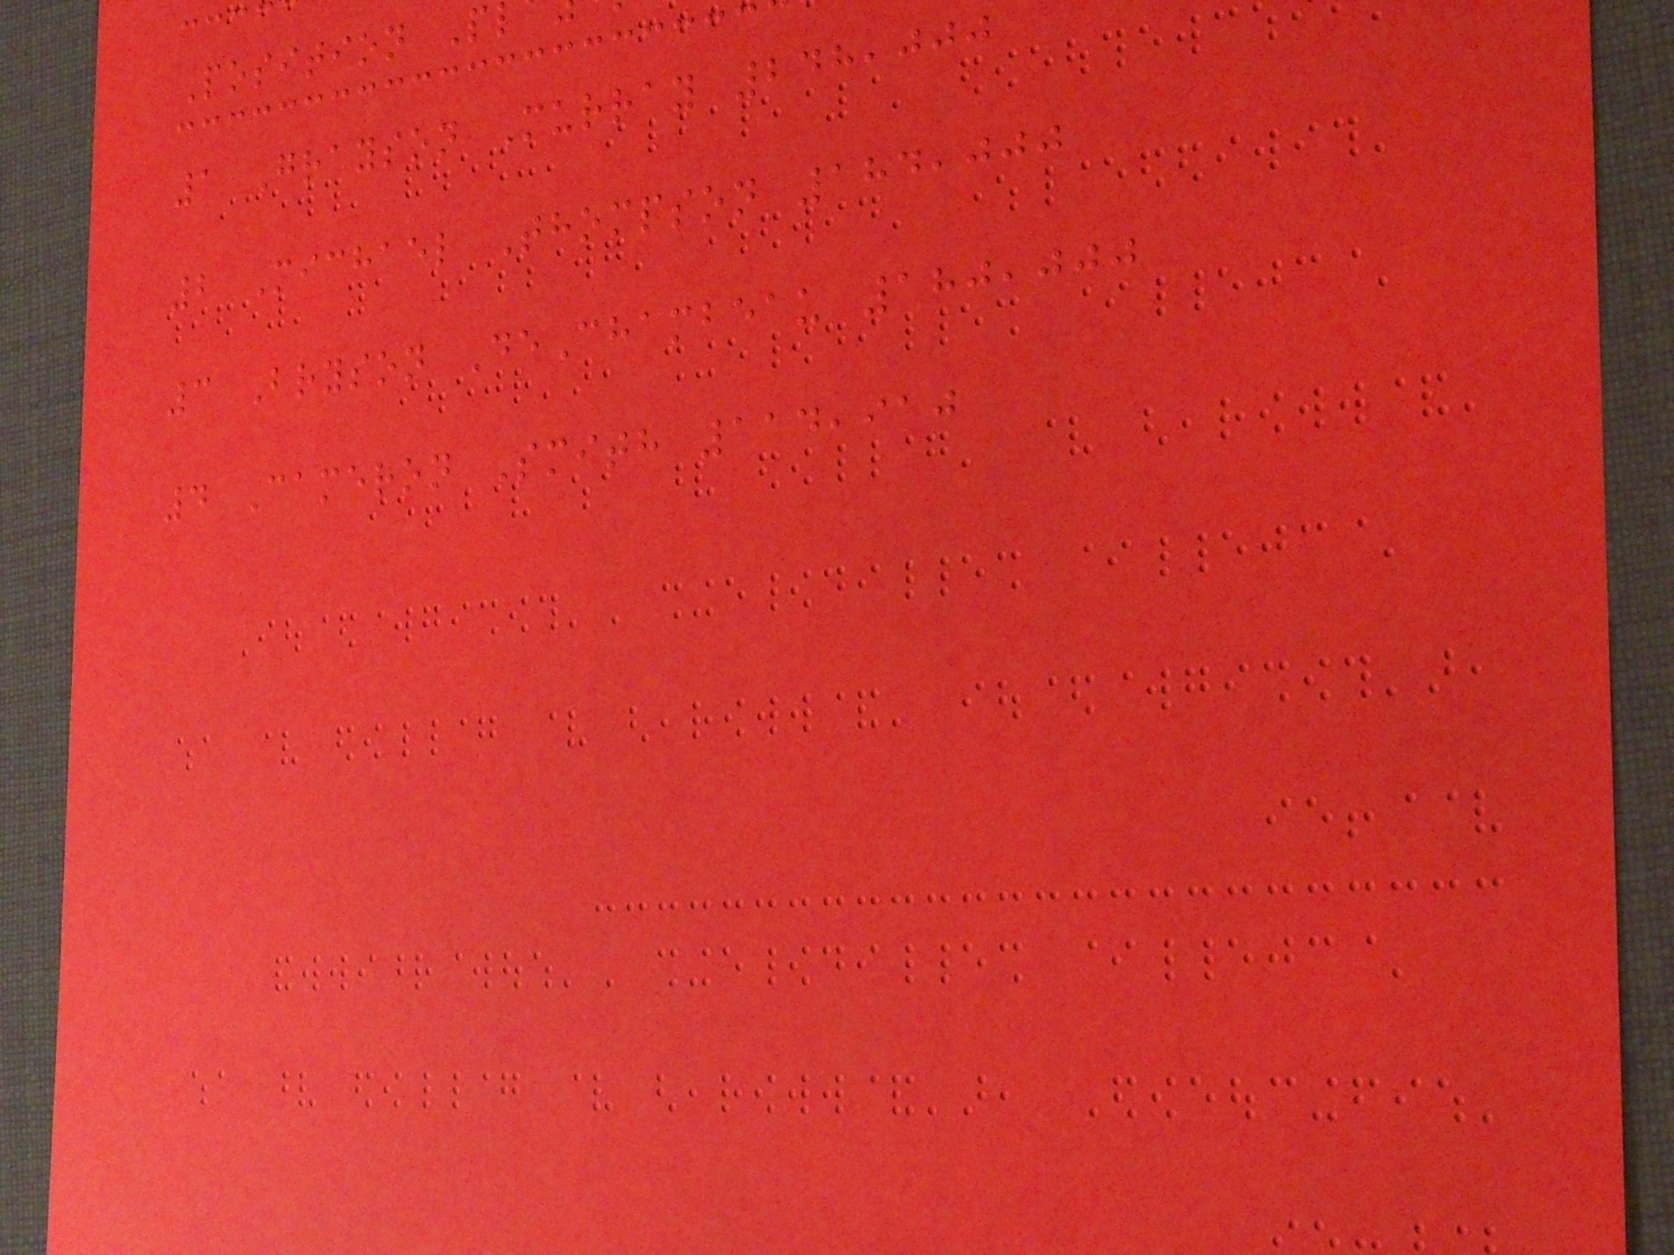Position P
1 Grayson Murray 248,000
2 Michael Thompson 184,000
3 Bryson DeChambeau 180,000
4 Cameron Smith 114,910
